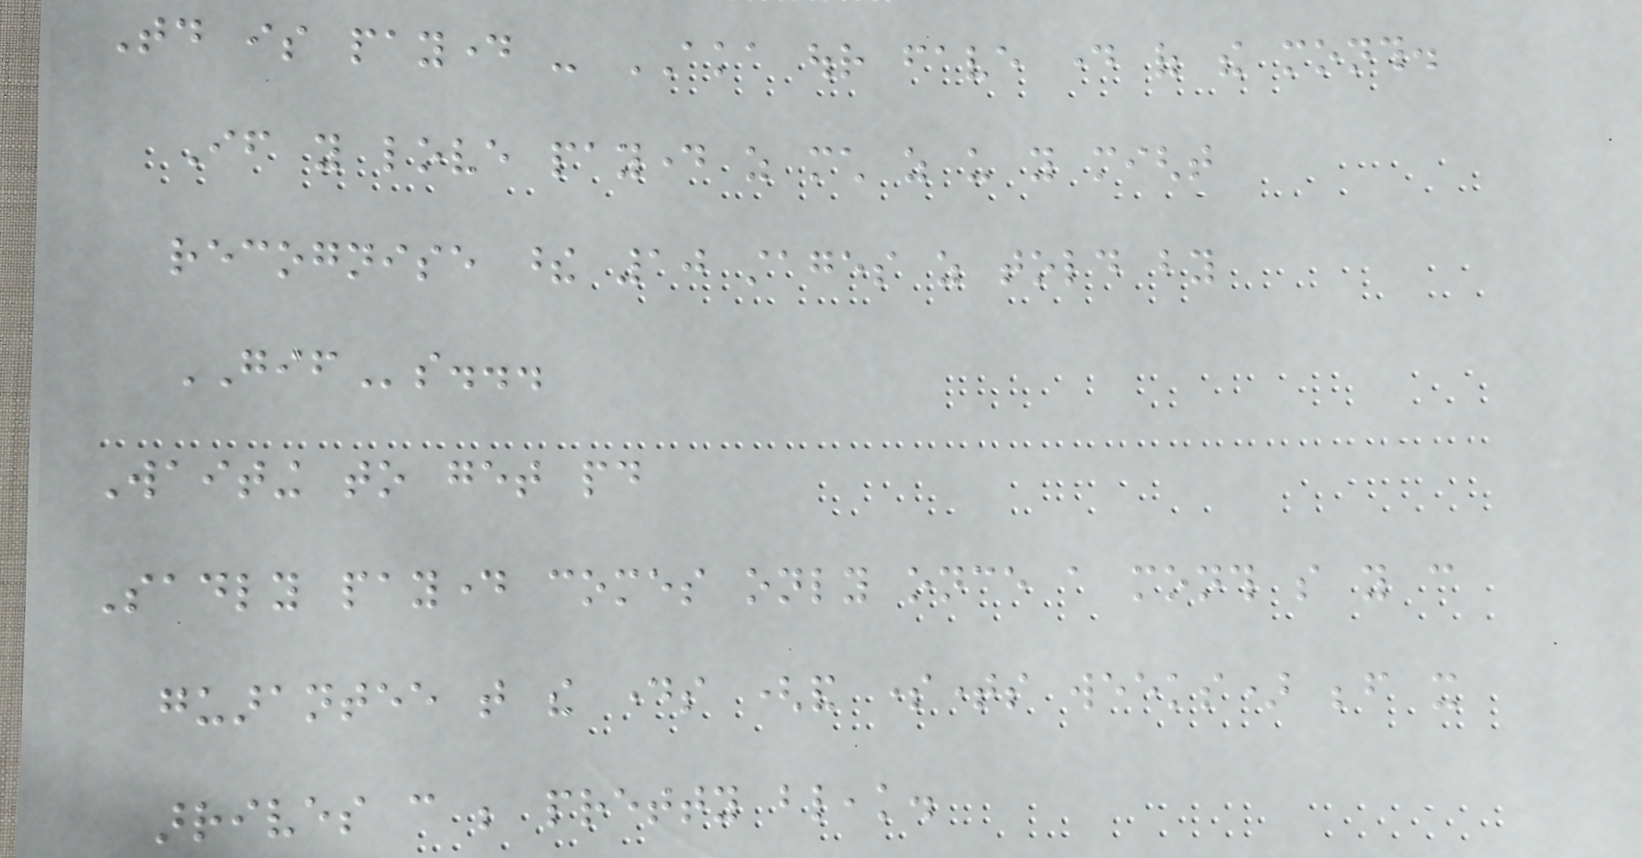Today is payday - AKA our fave day of the month.
If you love payday as much as us you might
recognise these 10 stages as told by
GIFs...
Waiting to get paid
Sadly payday comes only once a month so you can
guarantee that the days (and sometimes weeks) before it
arrives can be pretty bleak.
